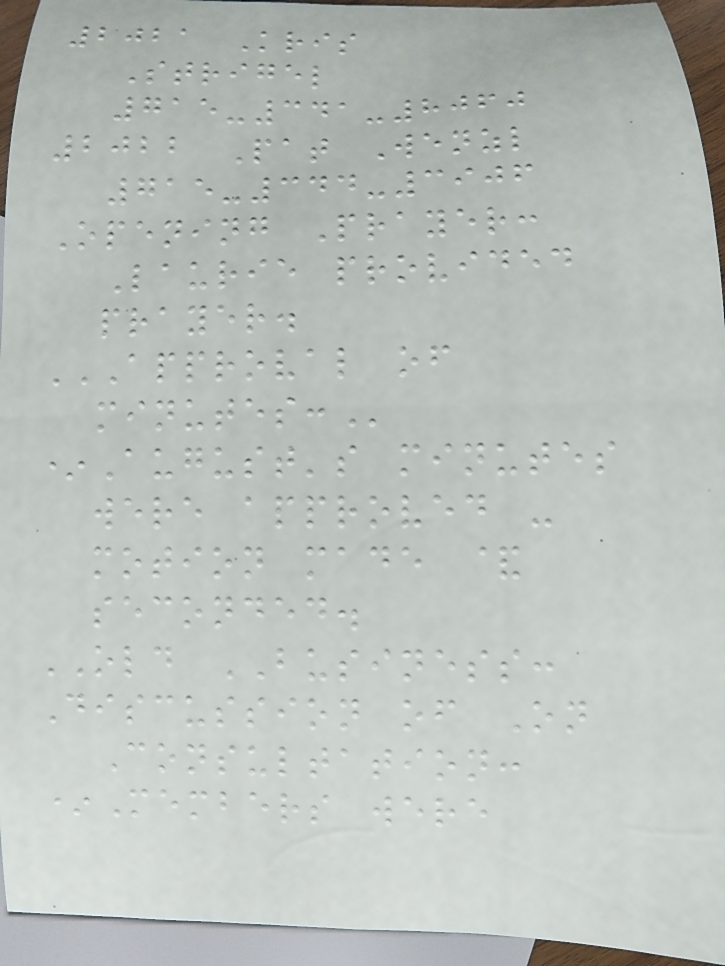2021 Kris
Strigel
715-341-8060
2022 Pat Wenzl
715-344-3906
Opening Prayer:
Laurie provided
prayer.
APPROVAL OF
MINUTES:
*August's minutes
were approved -
motion made &
seconded.
OLD BUSINESS:
Discussion of On
Consultation:
*Members were
